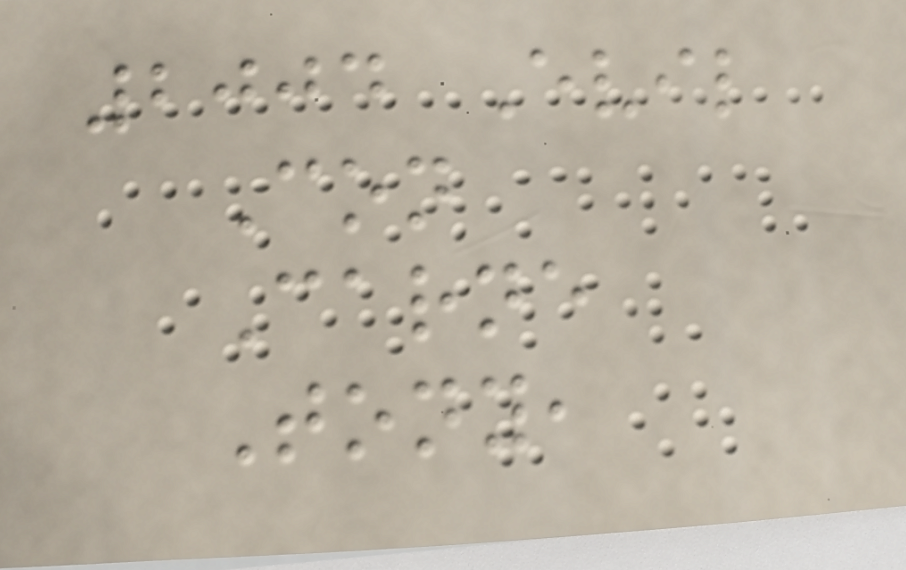2004 Evil
Con
Carne
Tony,
